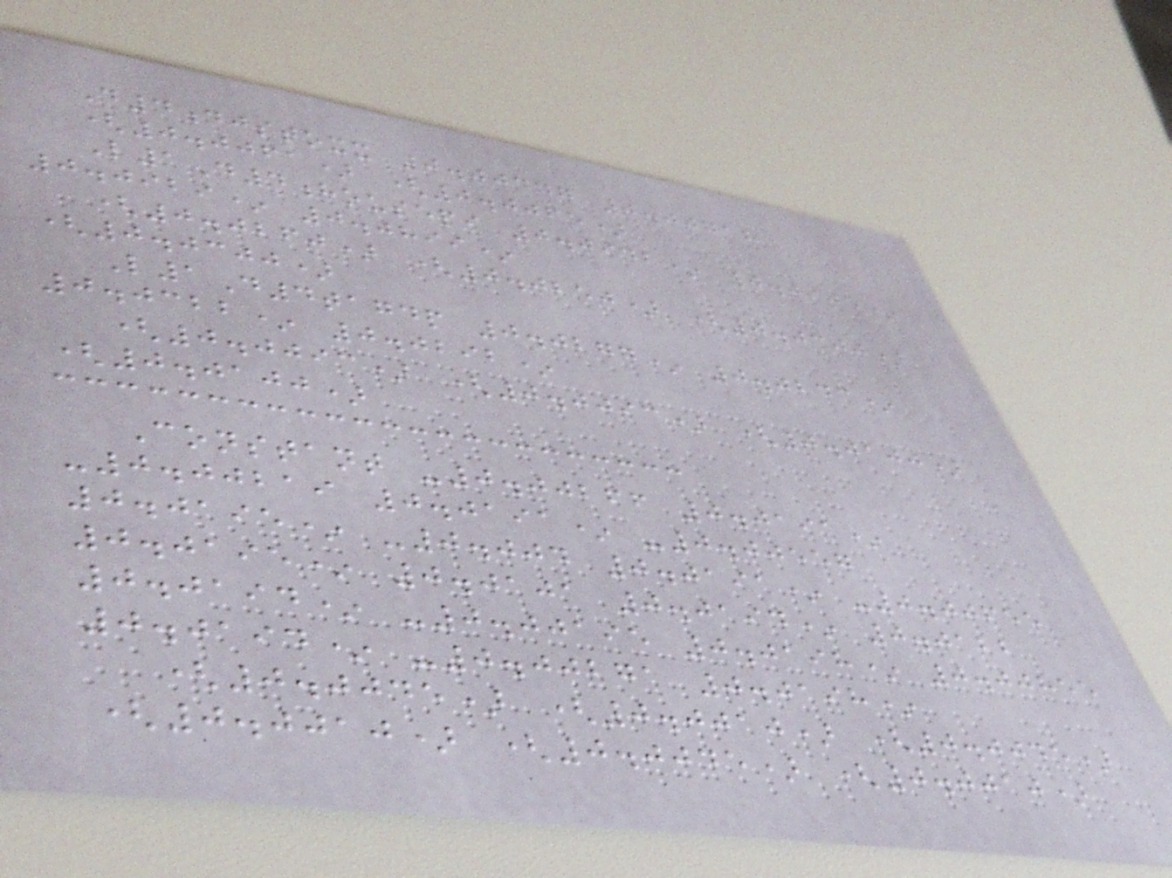D4djstoxx 0.00447 0.00718
(0.0061) (0.0065)
L1D4housepi 0.0942* 0.0905*
0.0929* 0.0899*
(0.0260) (0.0250) (0.0300)
(0.0300)
L1D4tagdp 0.0277* 0.0243*
0.0322* 0.0292*
(0.0093) (0.0093) (0.0100)
(0.0100)
Constant -0.00266 0.0191*
-0.00219 0.0191* -0.00557
0.0195* -0.004 0.0191* -0.00655
0.0195* 0.0101 0.0194* 0.0122
0.0194* -0.00195 0.0198* 0.00855
0.0194* -0.00271 0.0198*
(0.0045) (0.0010) (0.0045)
(0.0010) (0.0045) (0.0010)
